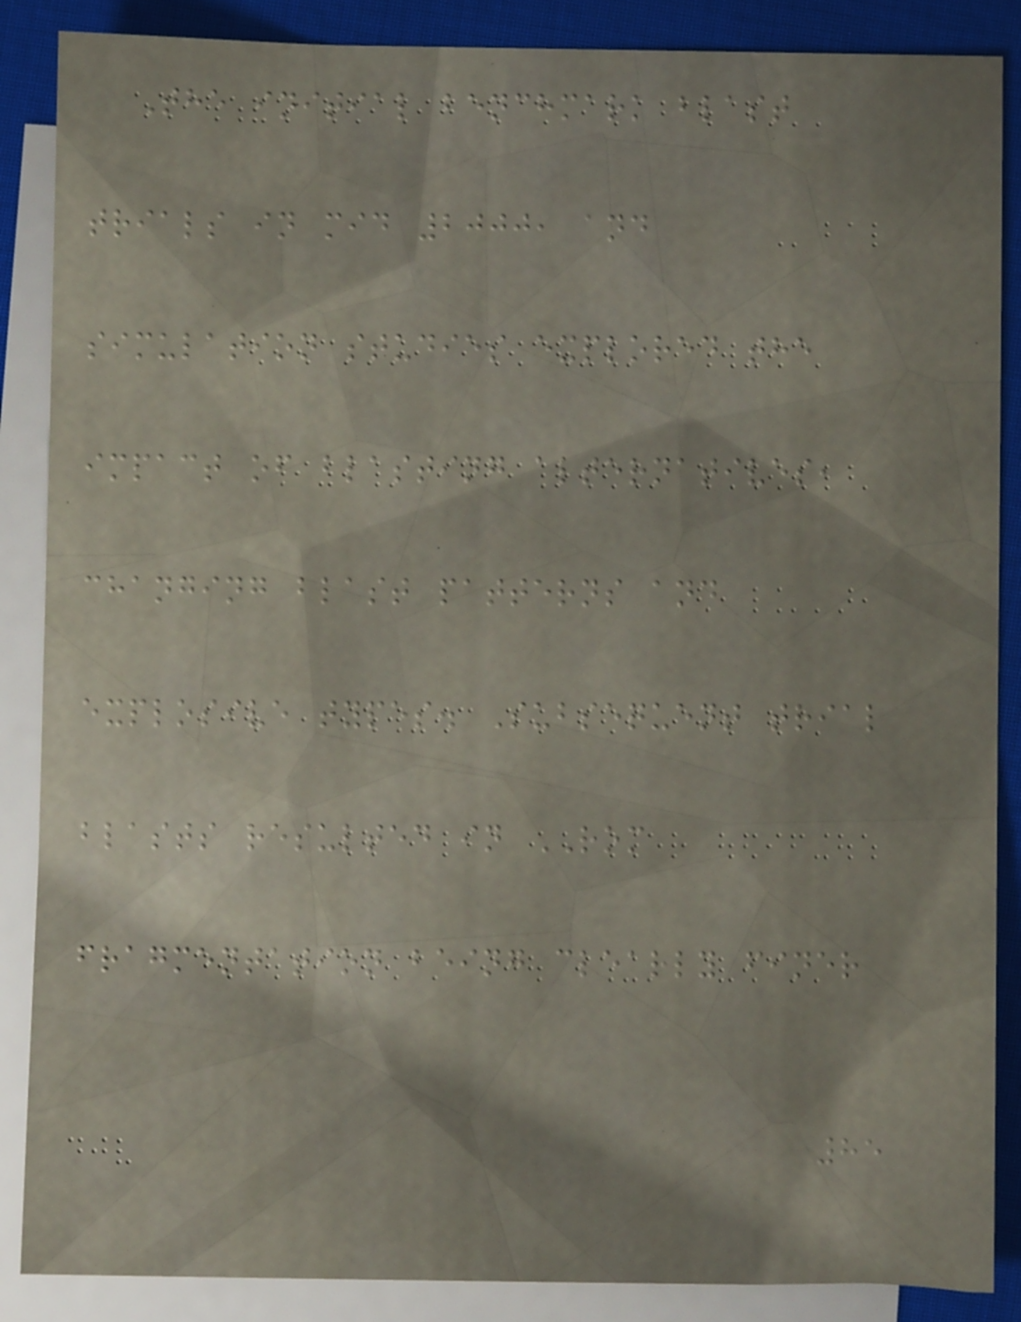The initial benchmark blast
trials in mid 2000, and
simulation studies explored the
impact of blasting alternatives,
changing blast patterns and
explosive types. Subsequent trial
blasts resulted in ROM
fragmentation being clearly finer
85
